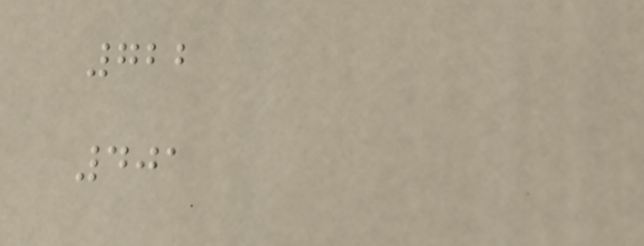722
401
